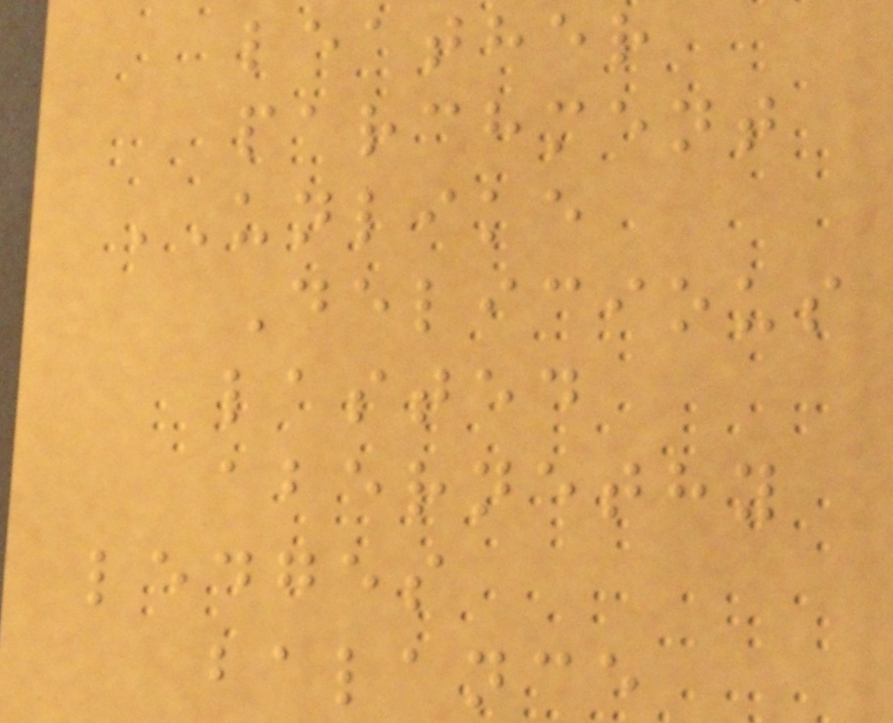leather
parchment
UNLIKE
Delicious
lasted
abernethy
ledges
balance
